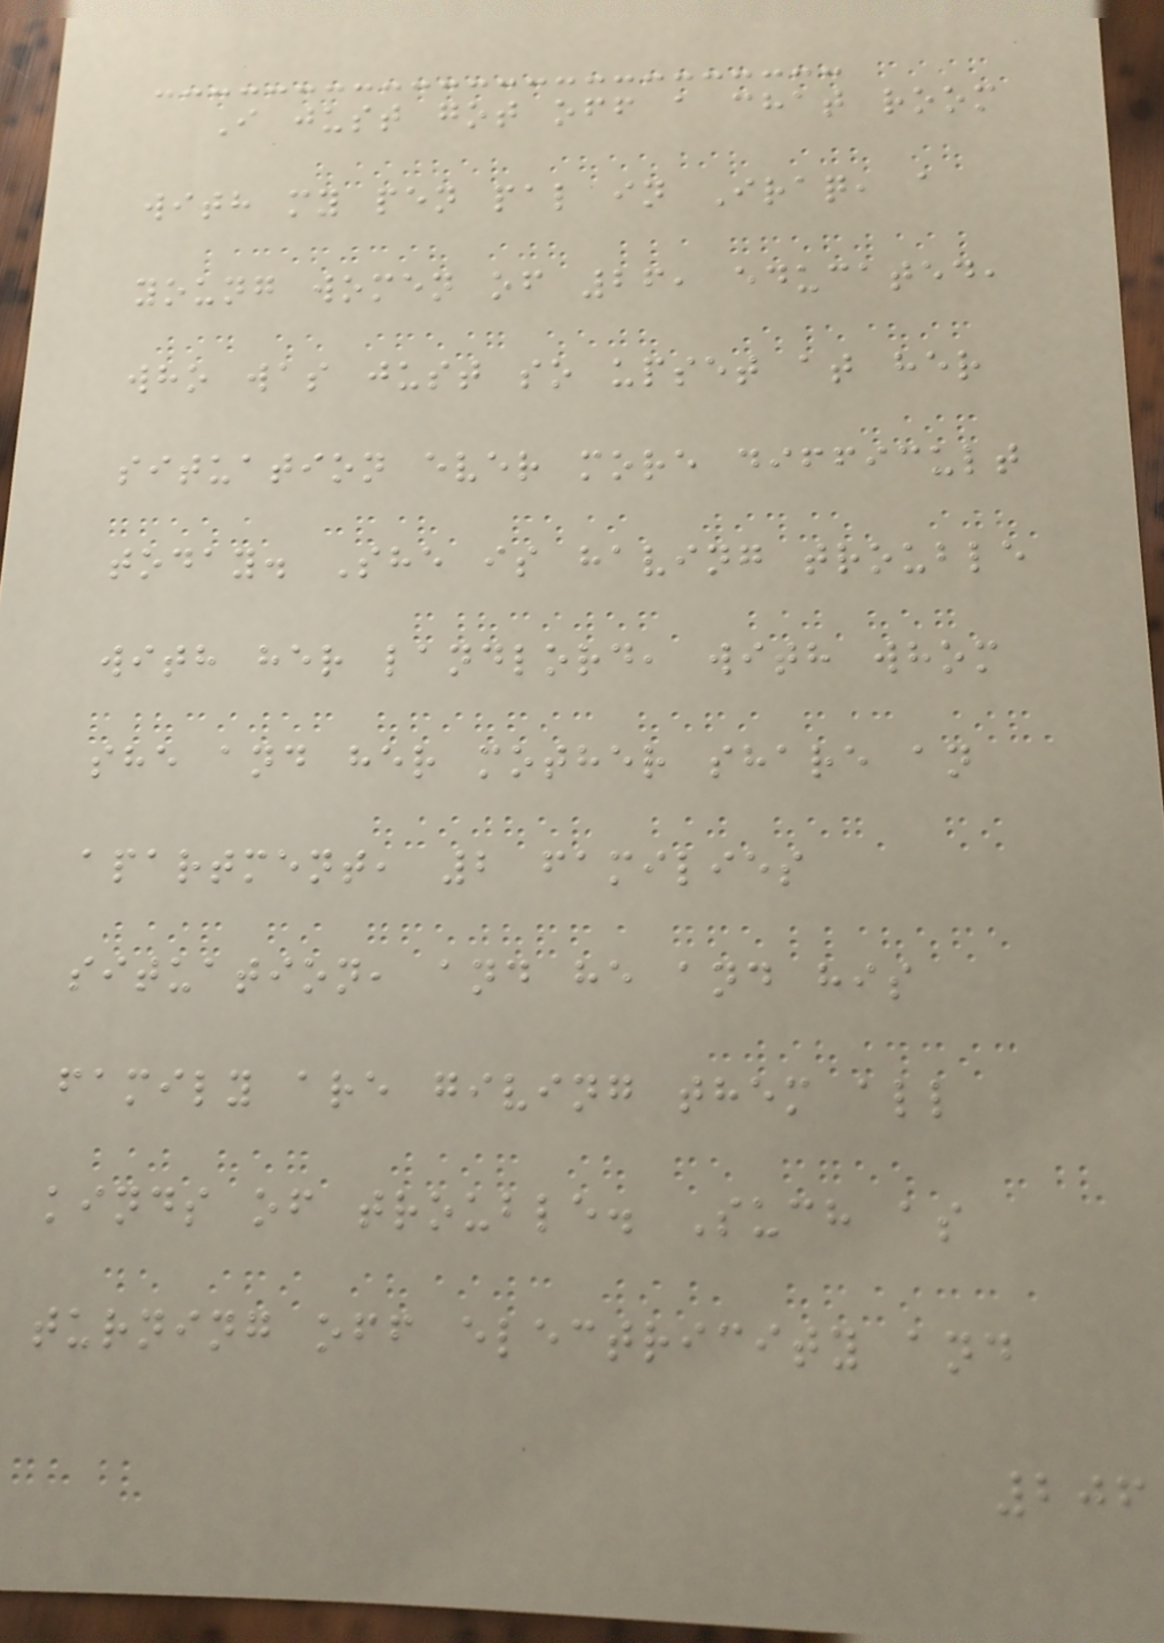I just got off a chat room
with my pen pal in Iraq, a
young women of 26, educated,
who was just so upset at her
situation ever more difficult
today. She is having trouble
with her landlord, with whom
she and her mother share an
apartment, 2 families
situation, and he and his
family are giving them all
kinds of trouble. Such as
turning off electricity and
206
